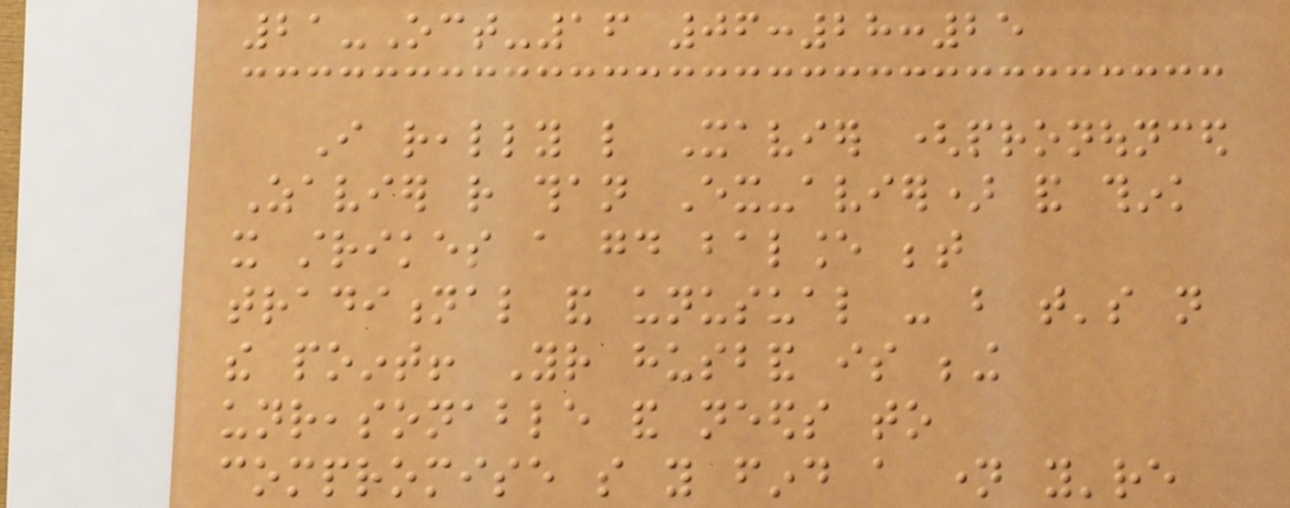21-Oct-16 06:28:25
I really like Xavier (pronounced
Zavier rather than Ex-avier) and think
it strikes a good balance between
traditional and unusual - but that's not
the point! Your husband is being
unreasonable and needs to
compromise so you find a name you're
